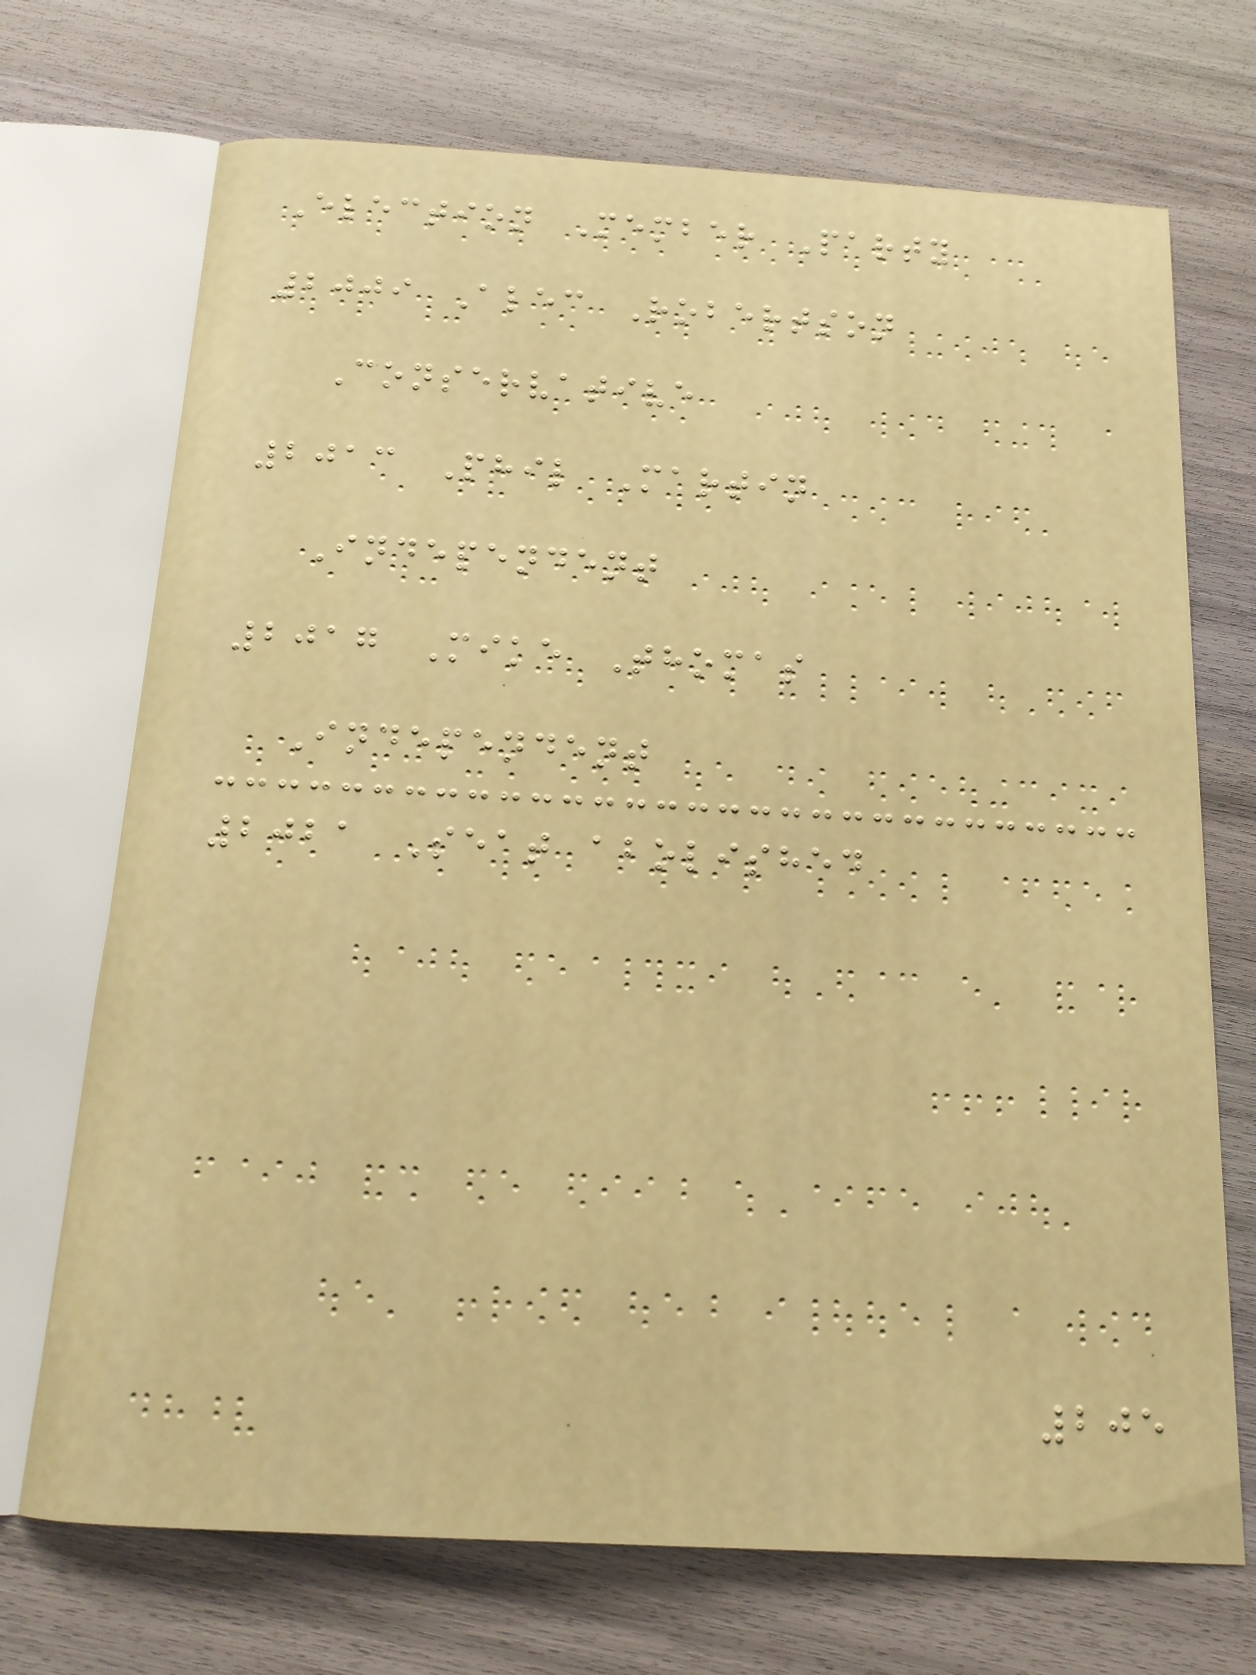Election Member Party
2009 Alec Robertson
Conservative
2013 Phil Martin
Independent
2017 Mike Thomas
Independent
2021 Seat abolished
205
